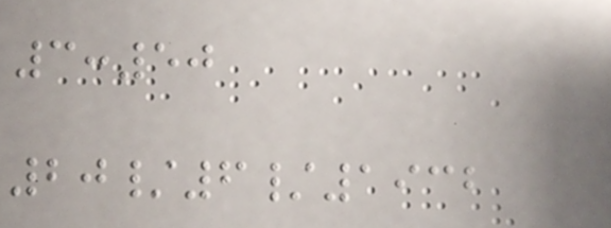3:50
20/6/1932
